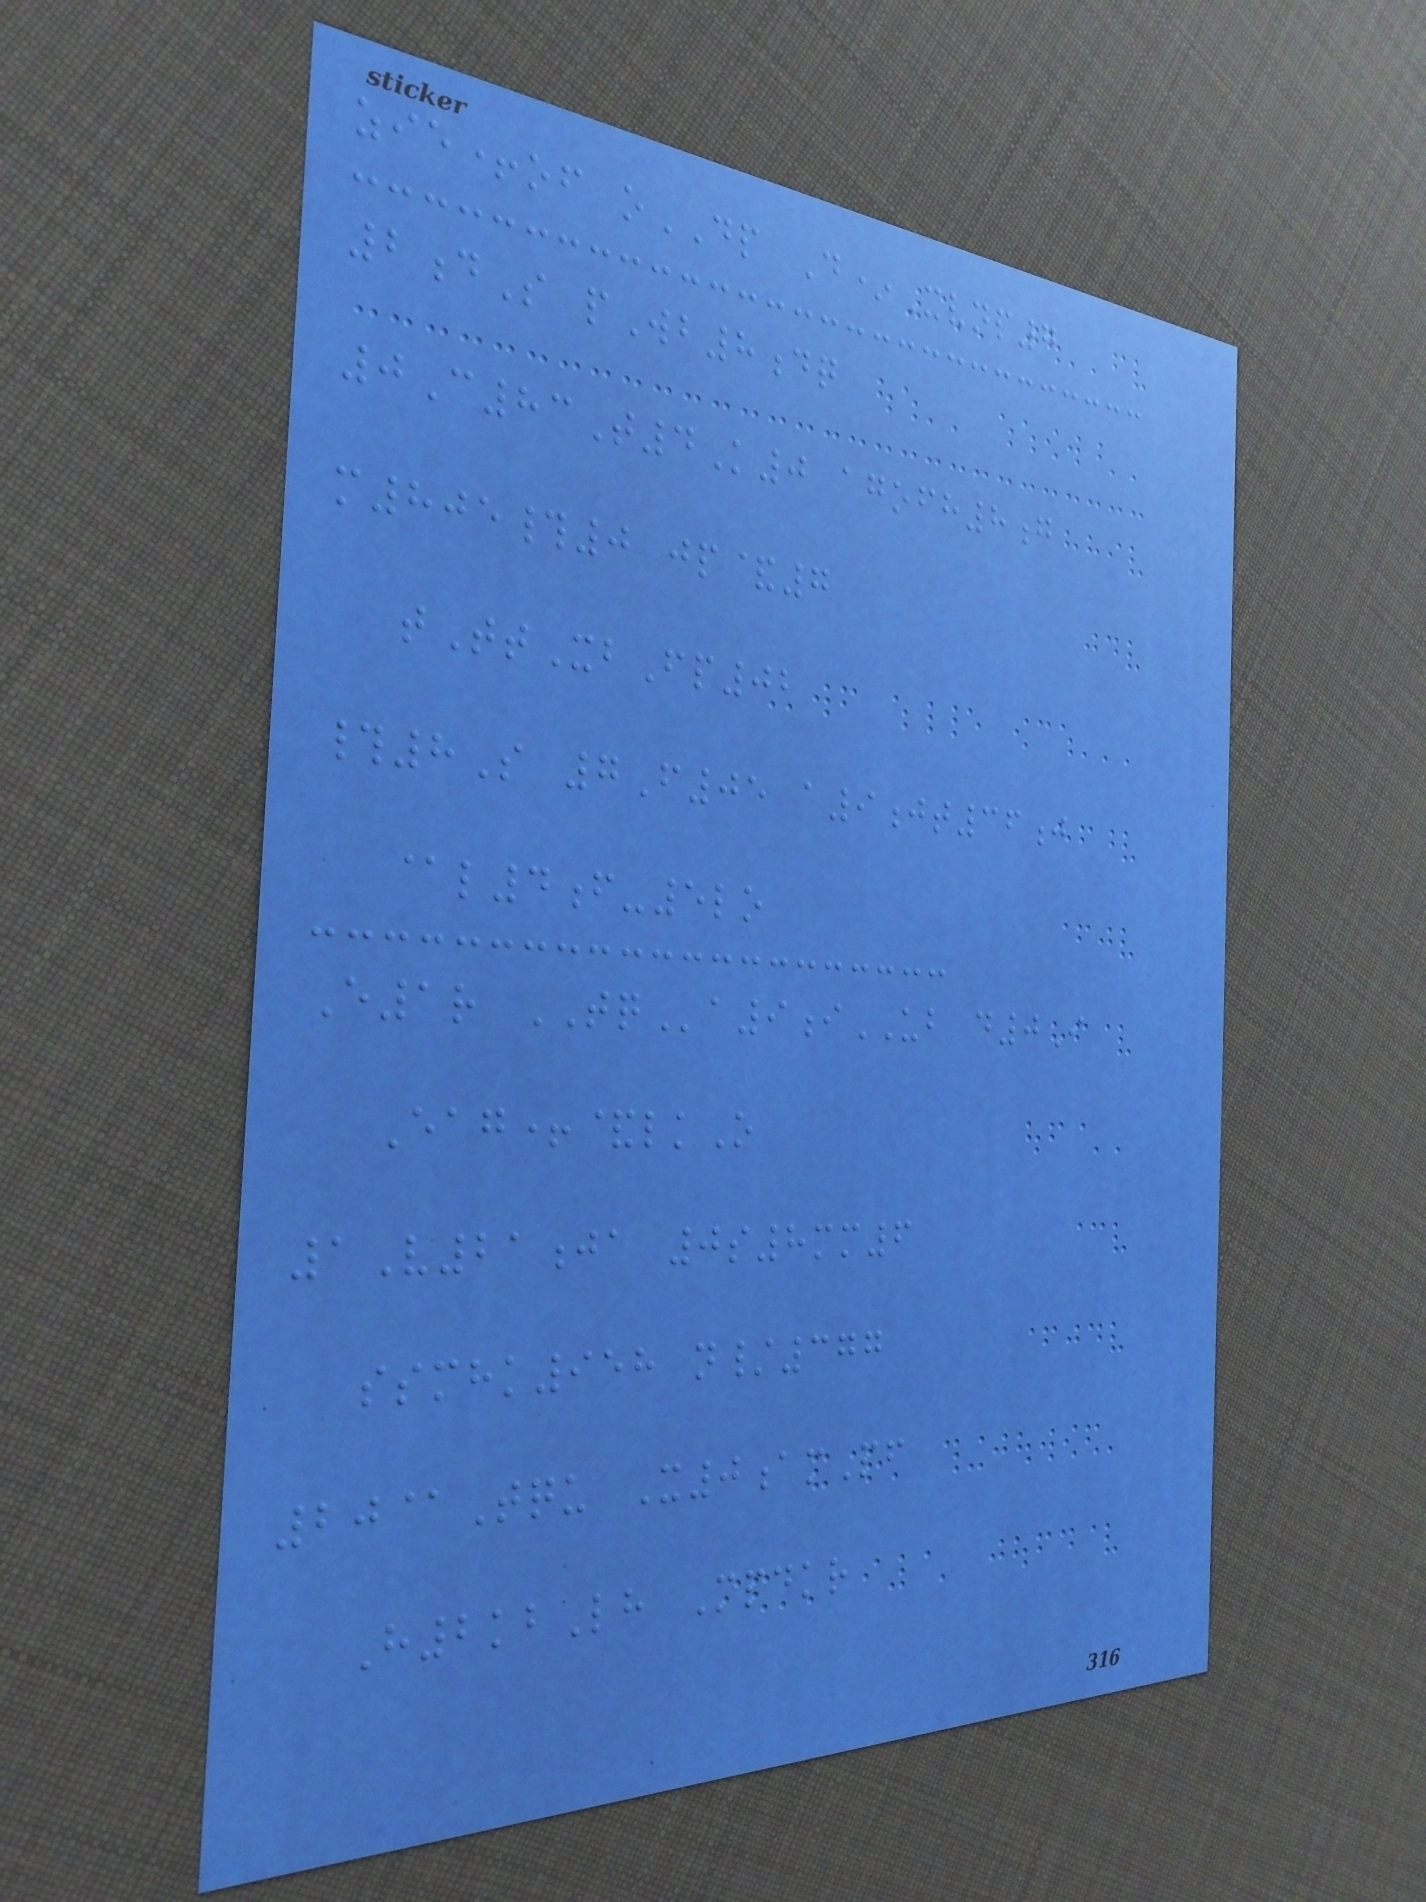zie+of oDP D*Xvnp7
2dS pWb8dq
0C83T4K0 agofh8g
m805#0 jp&7
tTtXbFp02
#8S 7F05 a9jt36j
@l4f-5lo
E1r TQa9iUB d0I
Eag+&lkO
1V21ja 0s8mm6
ssmhk958 n/377
20@Tqu X0amPf
H2kbLh Mpdkr
